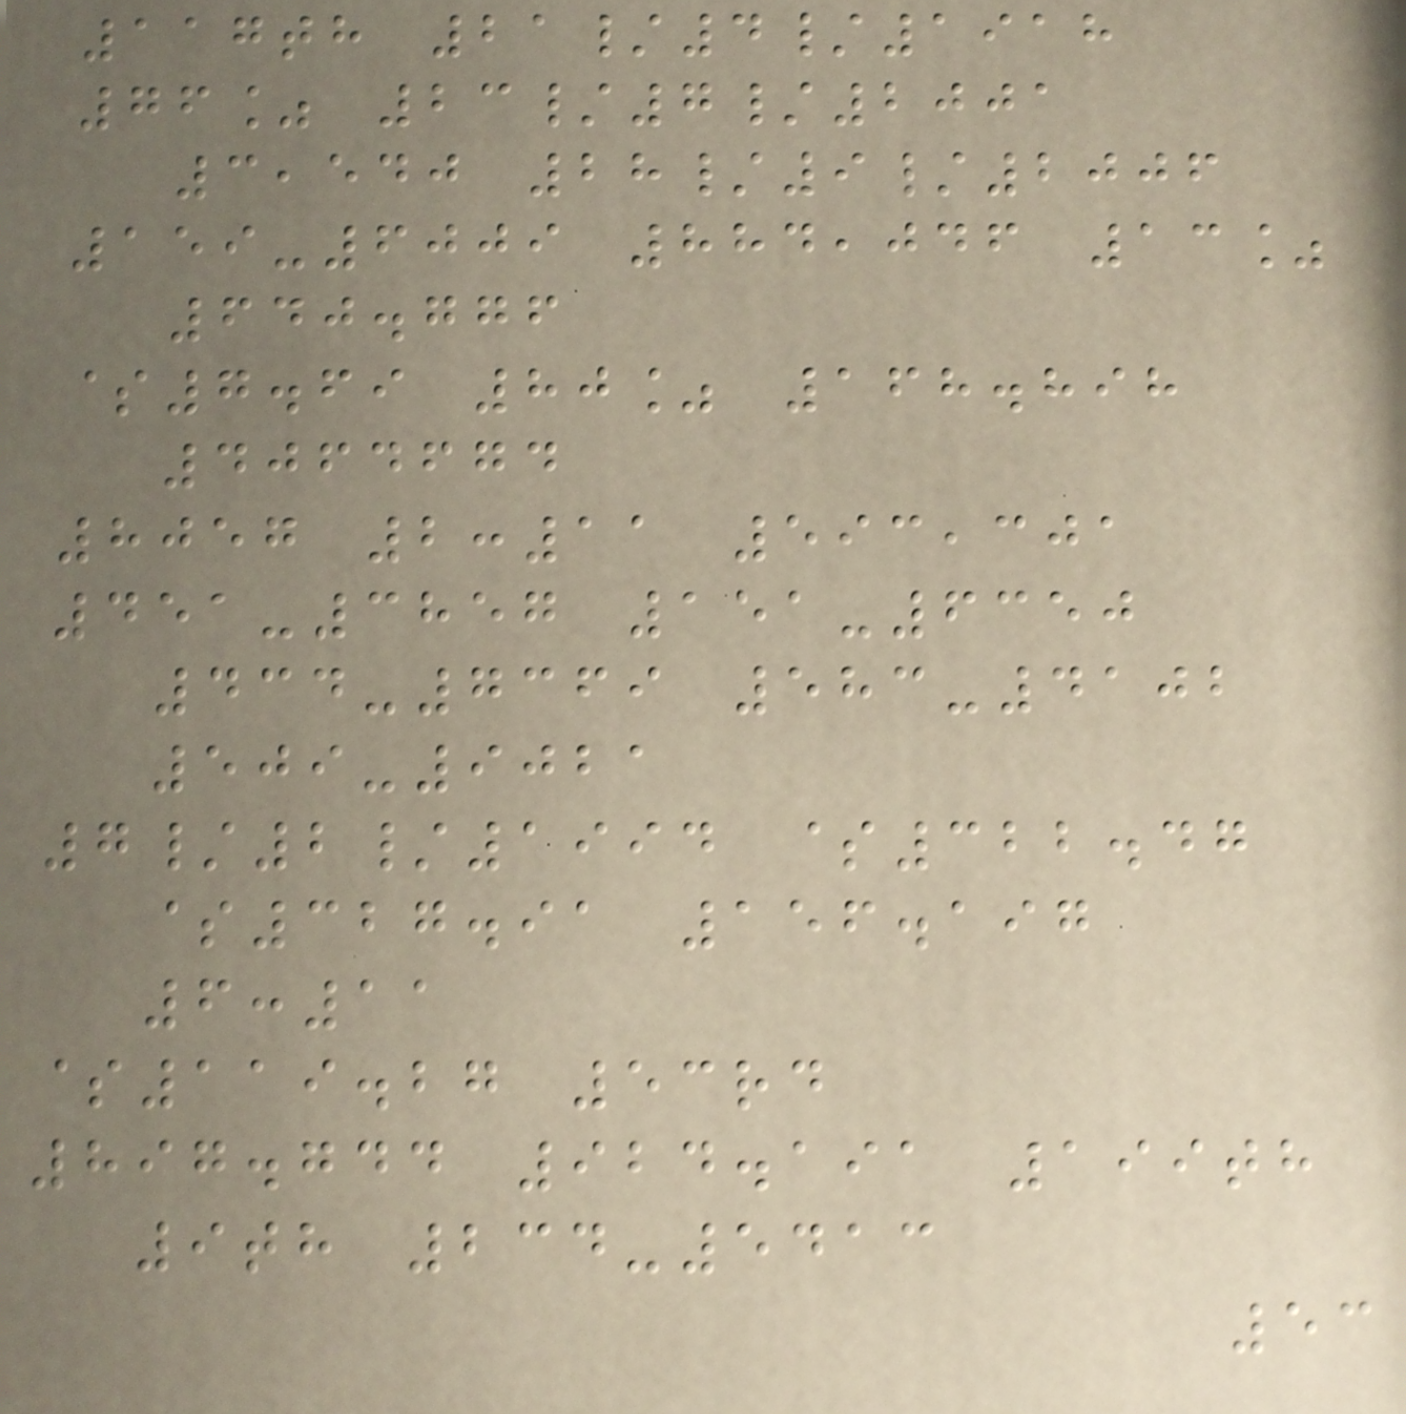117th 21/4/1918
76% 23/7/2001
3,540 28/9/2006
159-6009 884,046 13%
640.776
$7.69 80% 168.898
4064674
8057 2:11 593,301
451-3857 151-6350
434-7369 583-4102
509-9021
7/2/1994 $322.47
$327.91 156.197
6:11
$119.27 53rd
897.744 924.191 199th
9th 234-5413
53
